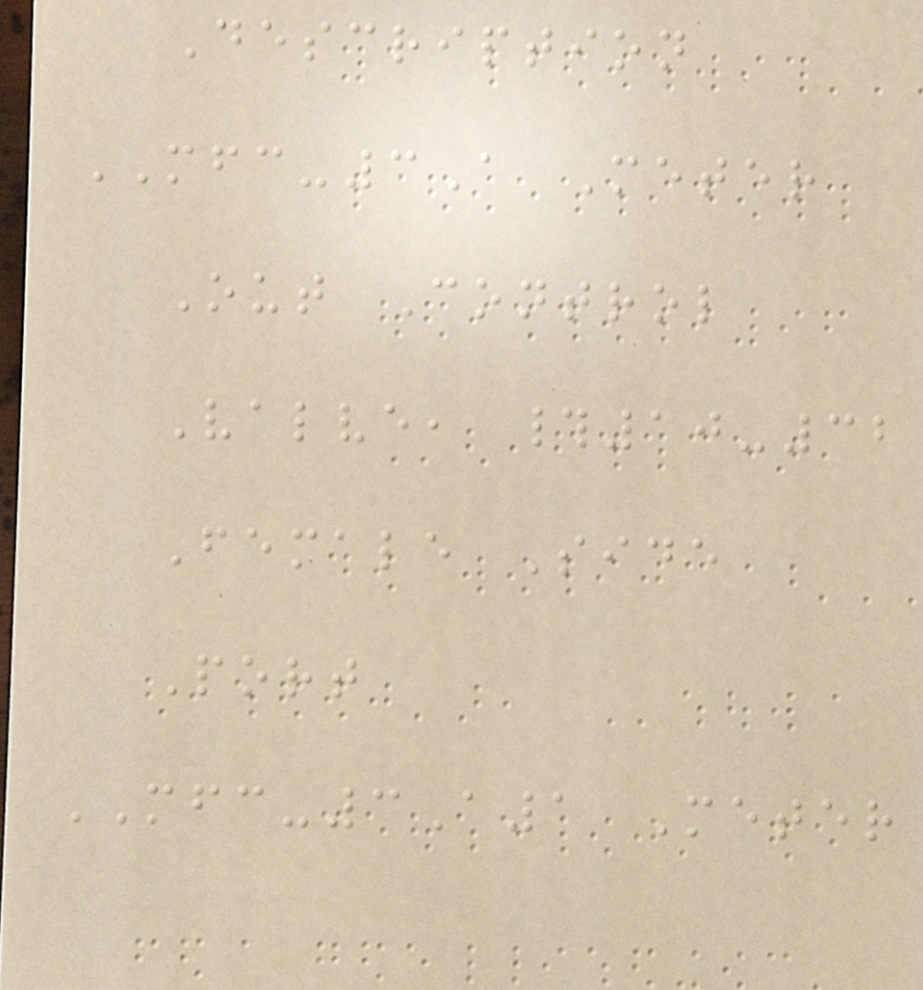Description
MFC-3A Meter
Out Control
Valve, #10-32
Female Side
Port
MFC-3A1 Meter
